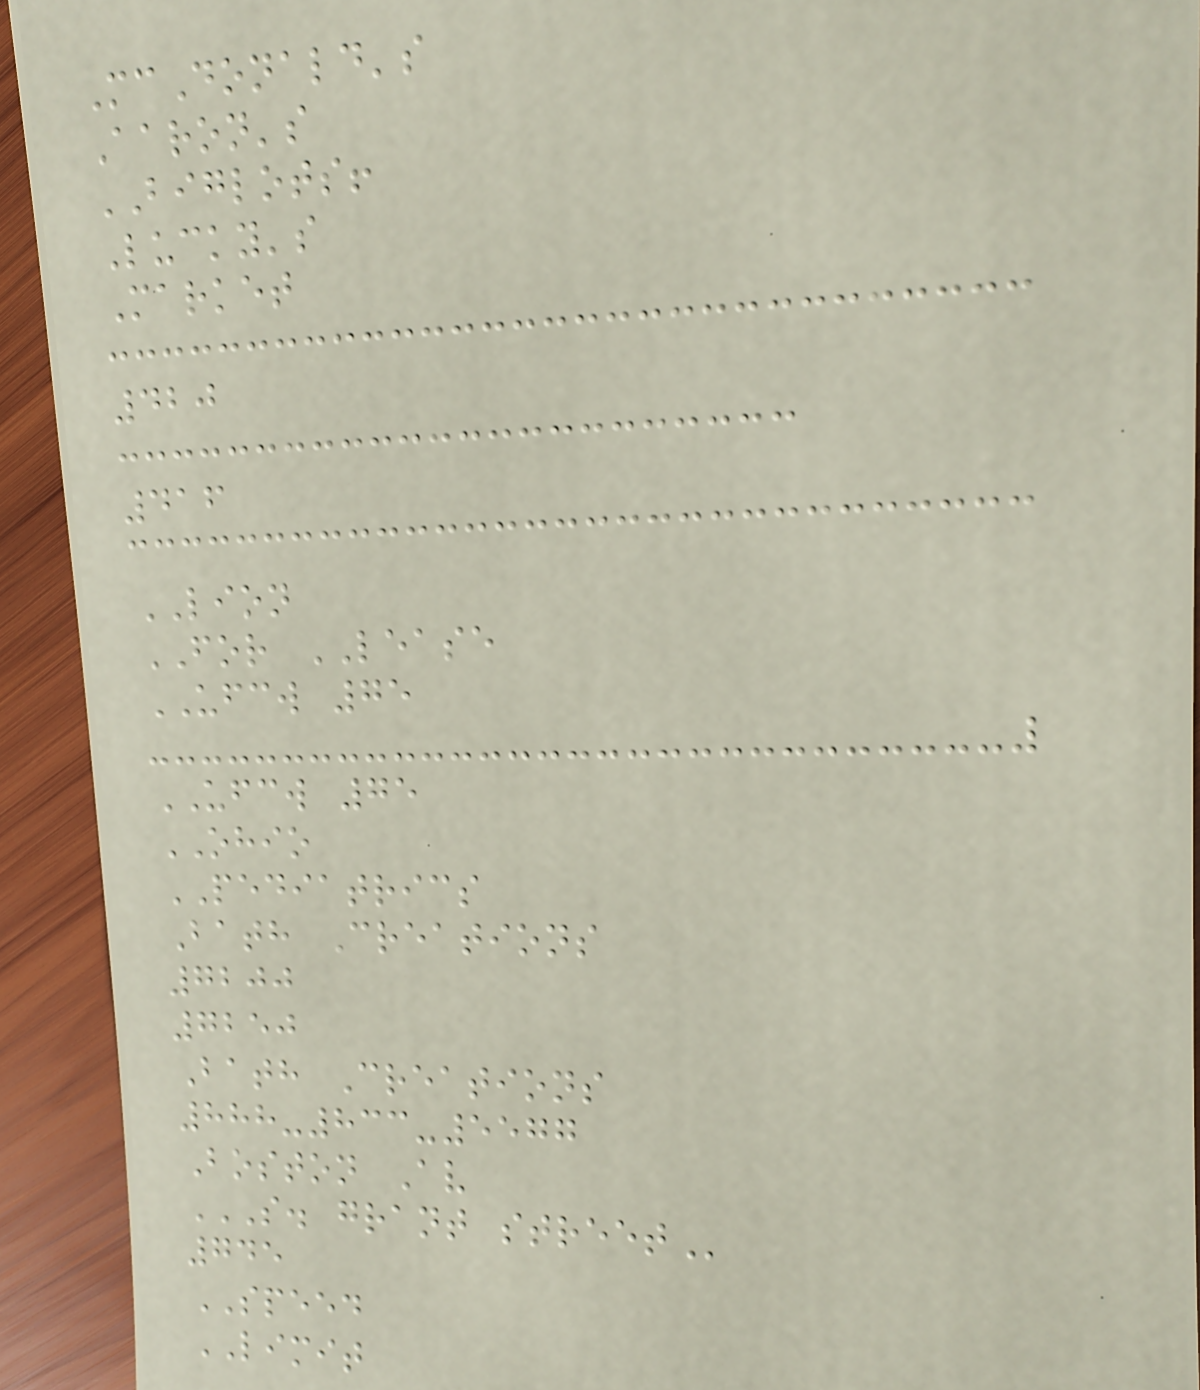McDonald's
Aaron's
BIGLOTS!
Lucky's
Market
420
416
LION
FOR LEASE
UFCW 75
UFCW 75
OHIO
PEDIATRICS
Bath Creations
7200
7250
Bath Creations
888-833-5577
Boston Av
S. GRANT STREET
745
SPEED
LIMIT
